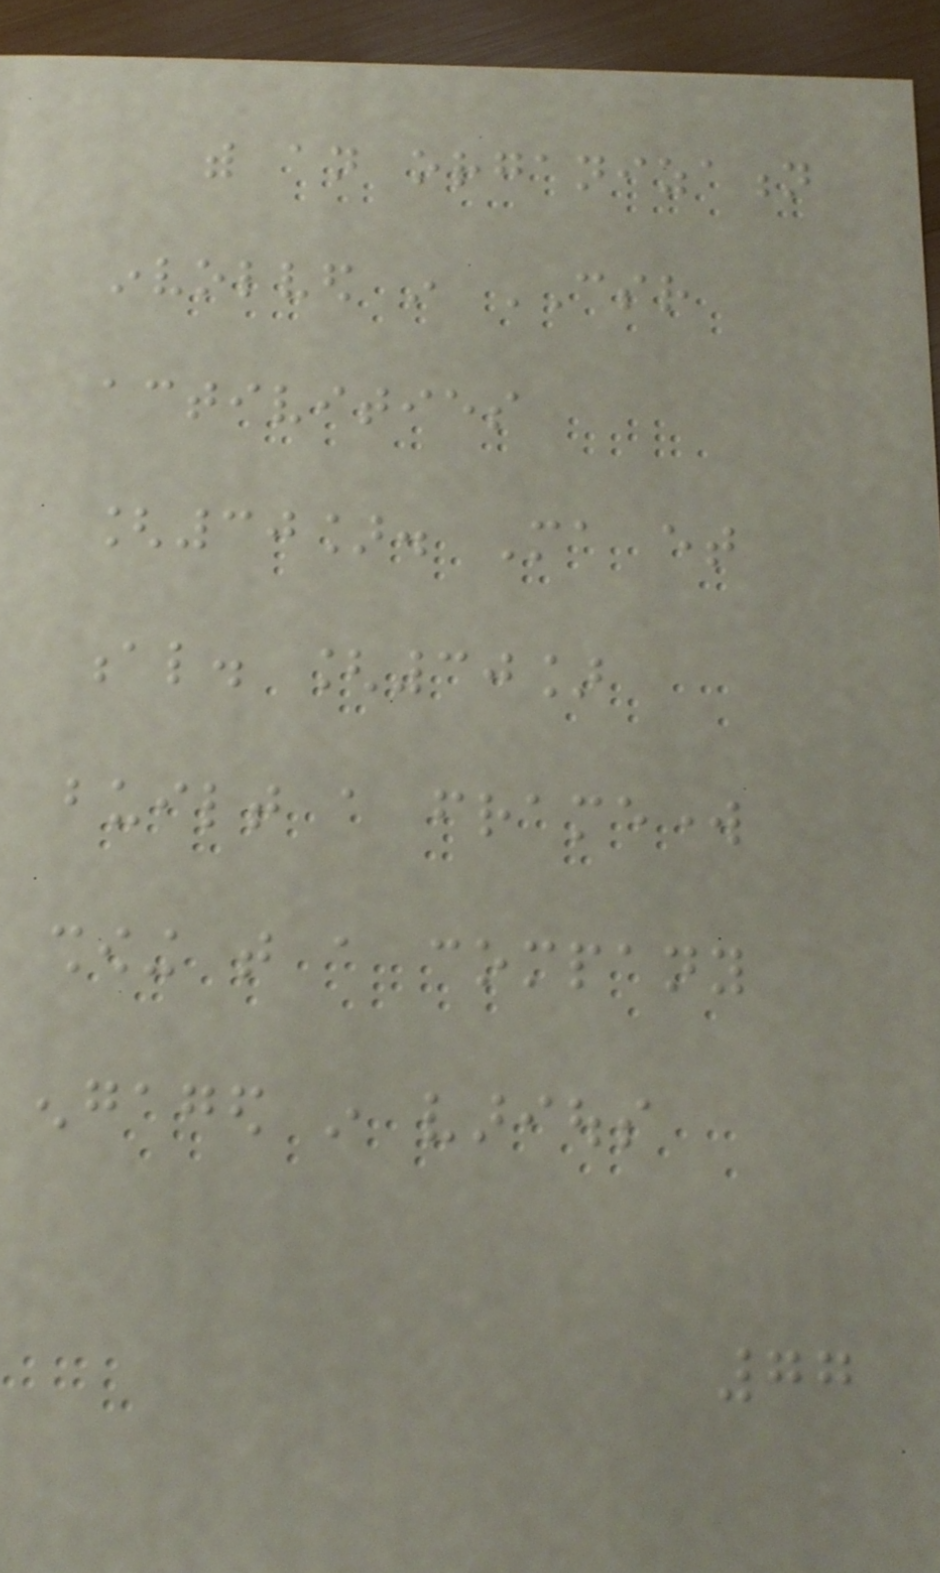with an organization
involved in CSR
activities
[30]. Ma et
al. [30]
built a framework
showing that a company
engaged in various
77
